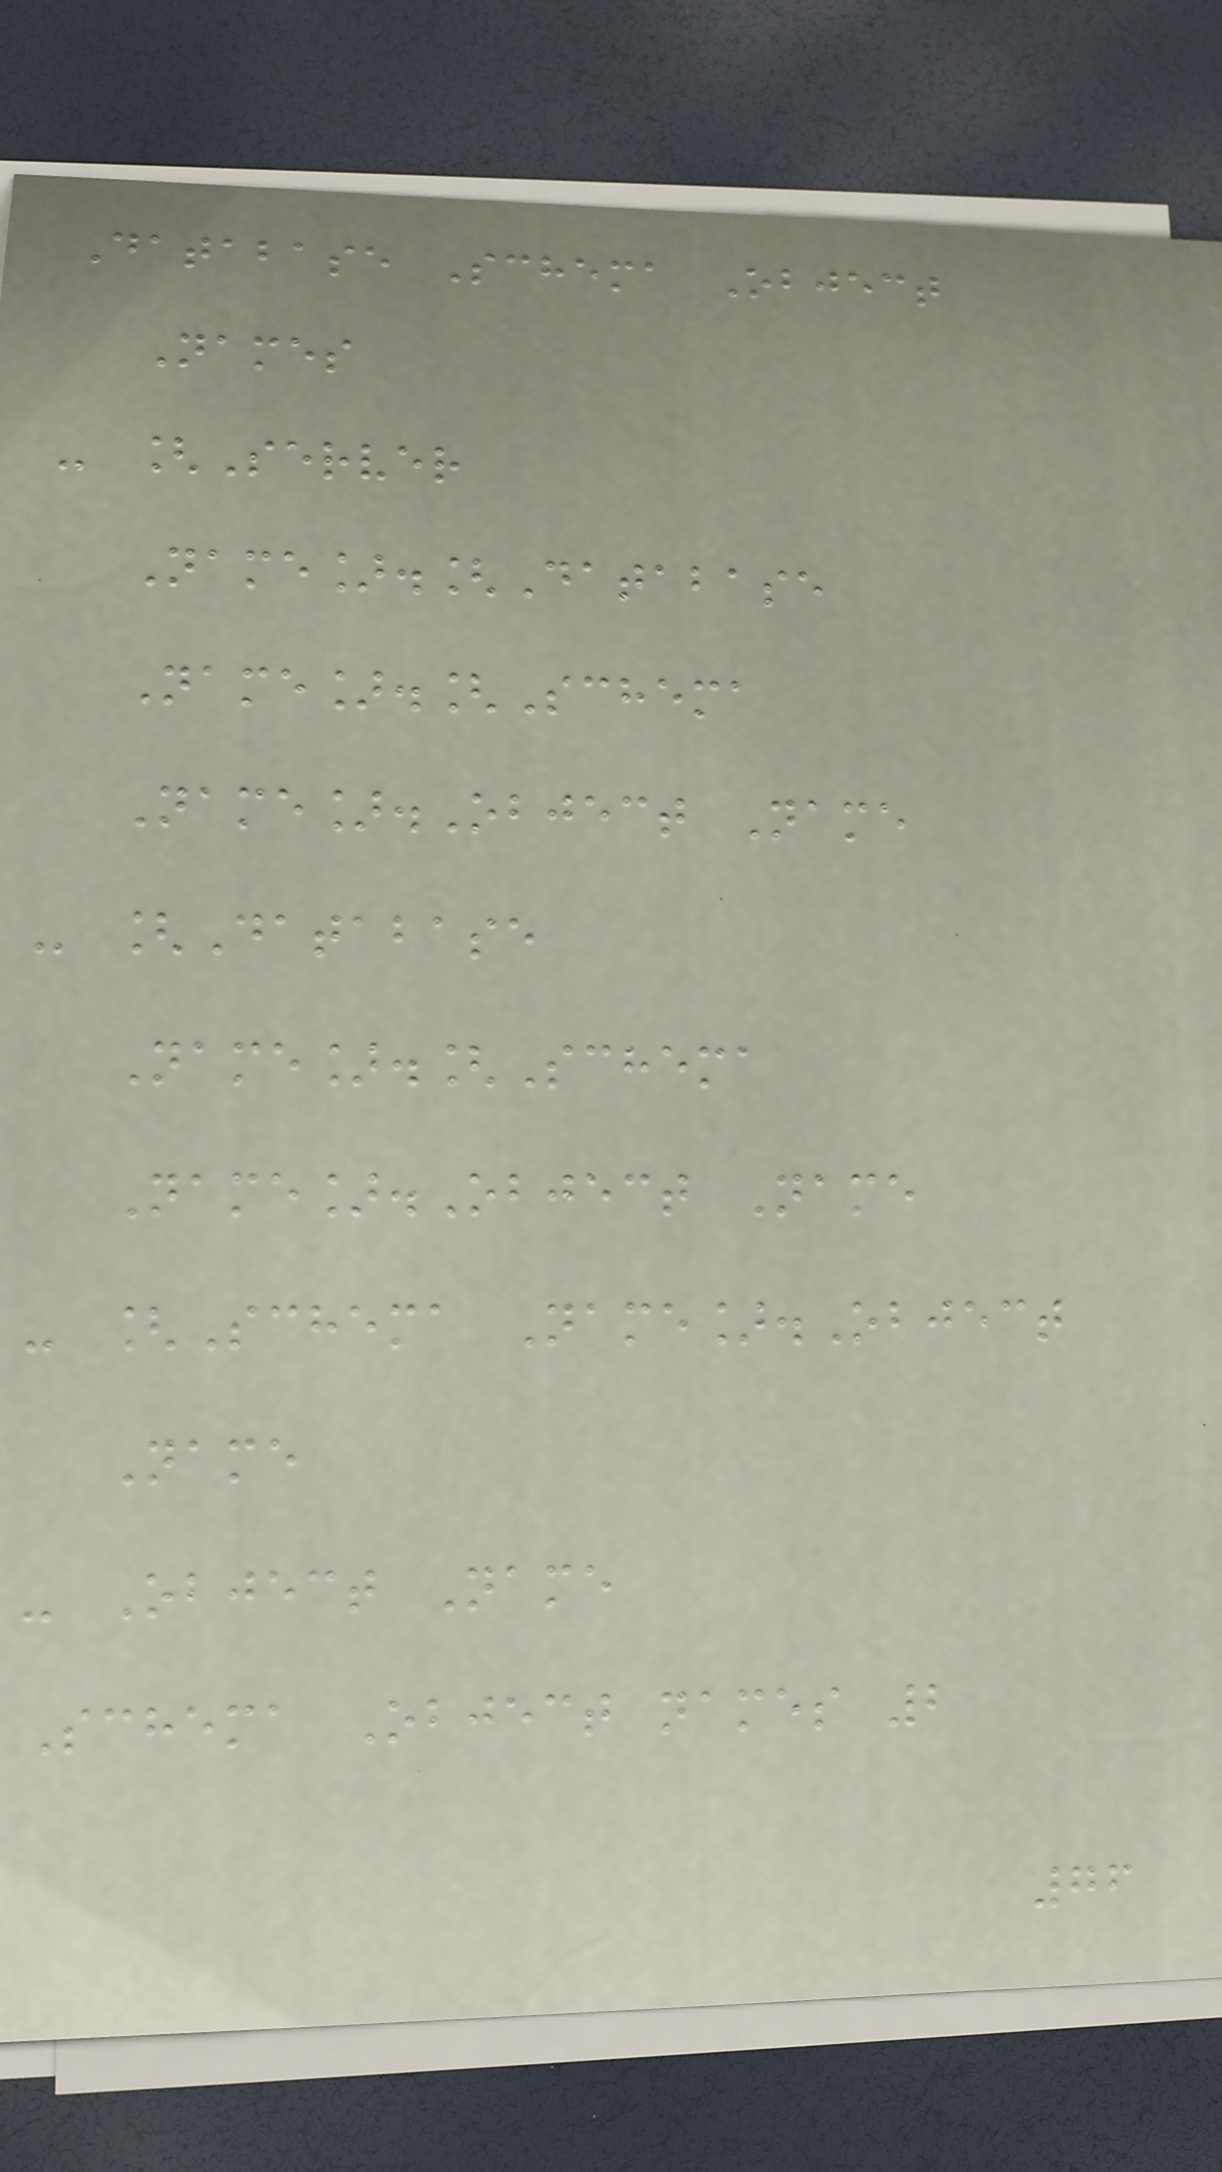Database Schema Object
Names
- [Server
Name].[Database
Name].[Schema
Name].Object Name
- [Database
Name].[Schema
Name].Object Name
- [Schema Name].Object
Name
- Object Name
Schema Object names 2
76
